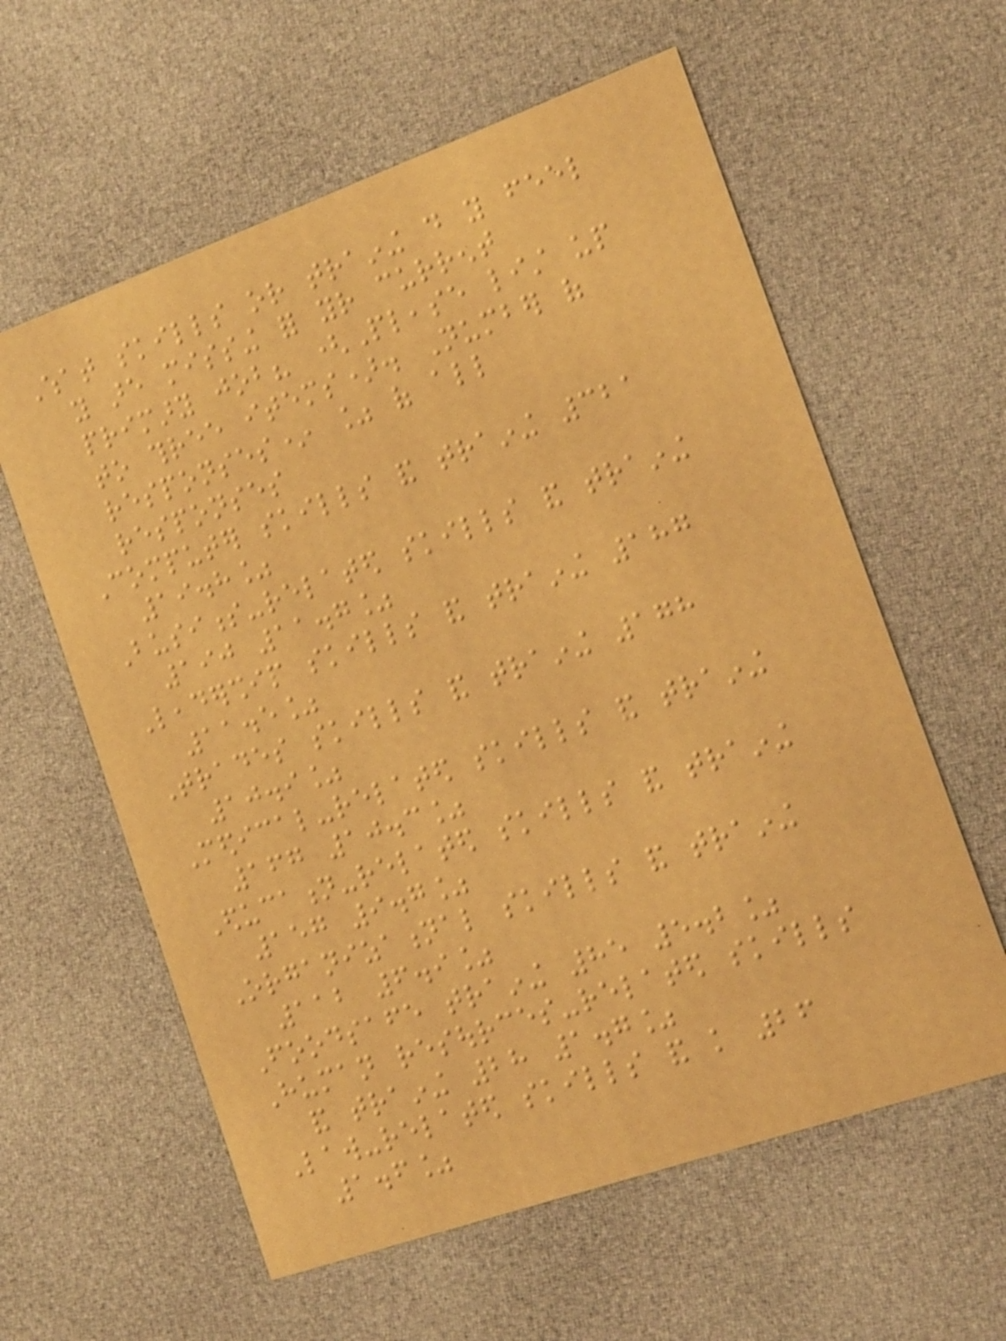What skills or training do you feel
you are missing for your current
primary job? (Please list up
to three items). Number of
responses* % of all
responses
Computer skills and training 321
19.8%
Business-related skills and training
190 11.7%
Leadership skills and training 187
11.5%
Trades skills and training 178
10.9%
Medical-related skills and training
167 10.3%
Education-related skills and training
157 9.7%
Organizational skills and training
112 6.9%
Foodsafe training 85 5.2%
Human resources-related skills
and training 28 1.7%
Law-related skills and knowledge 26
1.6%
